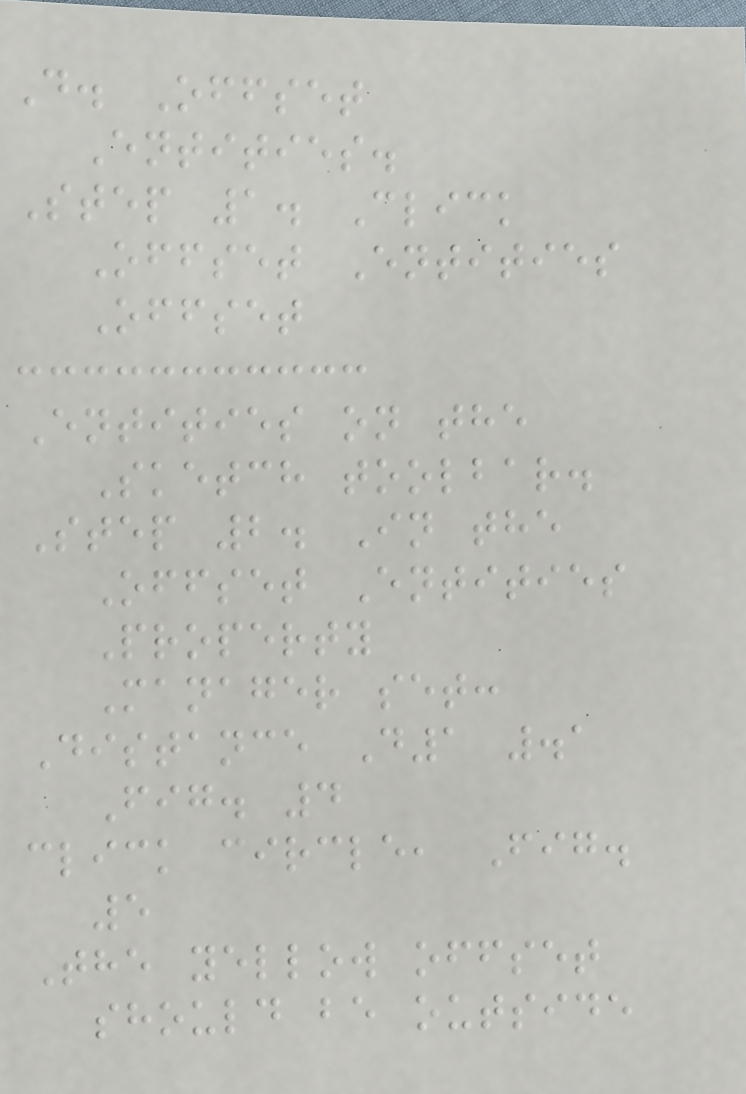D. Offset
Entities.
Step 1. Click
Offset Entities
Offset
Entities on the
Sketch toolbar.
Step 2. In the
Offset Entities
Property
Manager set:
Distance D1 .1
Fig. 4
click circle, Fig.
5
The yellow offset
should be outside
